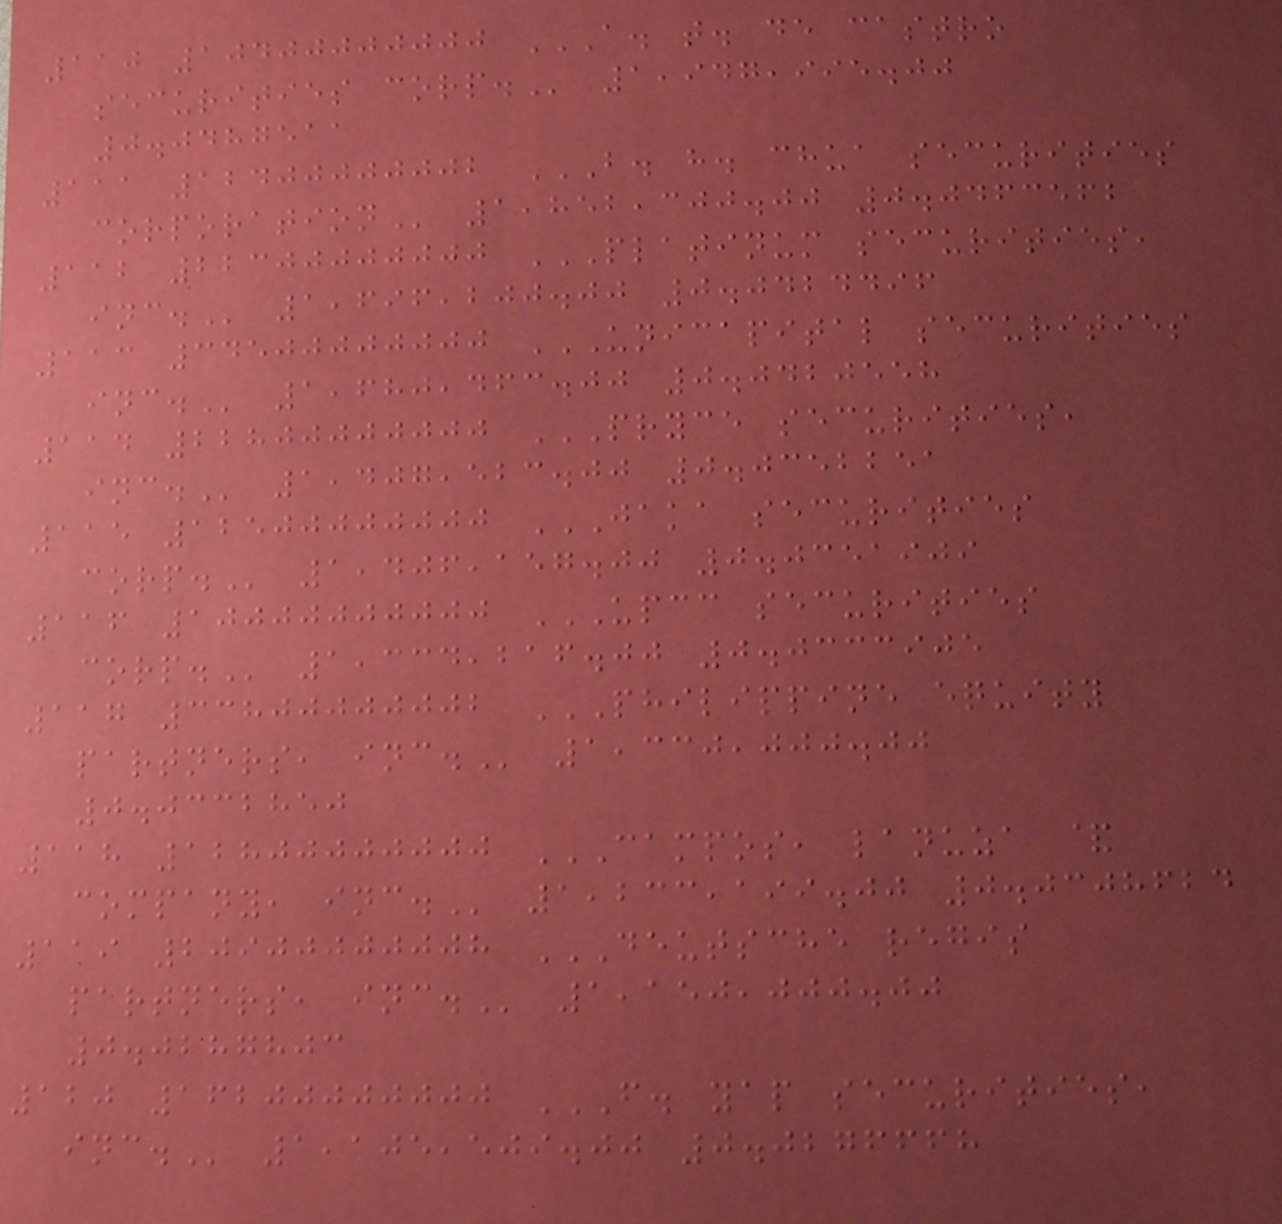110 10400000000 A. T. DE CASTRO
SECURITIES CORP. 1,947,995.00
0.0487511
111 12400000002 B. H. CHUA SECURITIES
CORPORATION 1,852,300.00 0.0463562
112 22300000000 PLATINUM SECURITIES,
INC. 1,696,200.00 0.0424496
113 34500000000 UNICAPITAL SECURITIES
INC. 1,680,463.00 0.0420558
114 22800000000 PRYCE SECURITIES,
INC. 1,407,523.00 0.0352251
115 12500000000 JAKA SECURITIES
CORP. 1,406,157.00 0.0351909
116 10000000000 UPCC SECURITIES
CORP. 1,334,216.00 0.0333905
117 33800000002 PHILIPPINE EQUITY
PARTNERS, INC. 1,330,000.00
0.0332850
118 12800000000 CAMPOS, LANUZA &
COMPANY, INC. 1,233,199.00 0.0308624
119 20900000008 DEUTSCHE REGIS
PARTNERS, INC. 1,150,000.00
0.0287803
120 16200000000 F. YAP SECURITIES,
INC. 1,105,509.00 0.0276668
